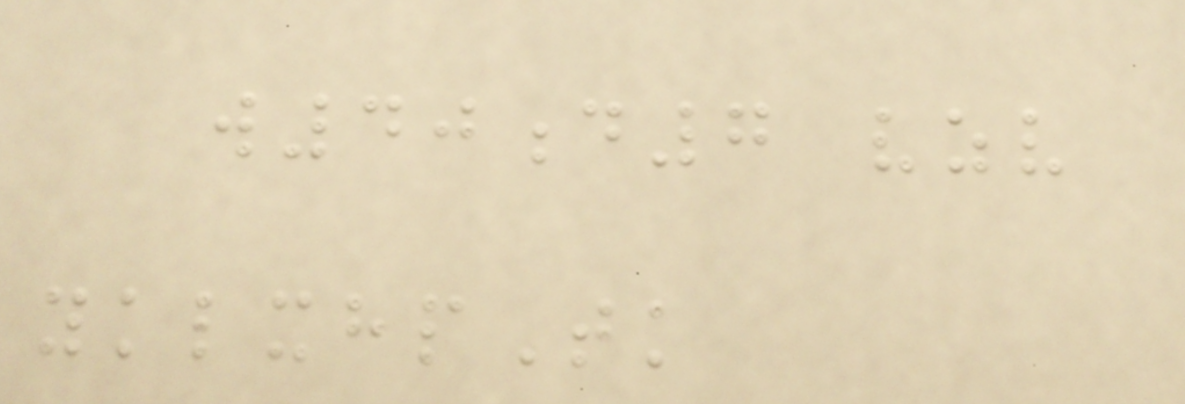w40d7 vzv
yklxhpTk
